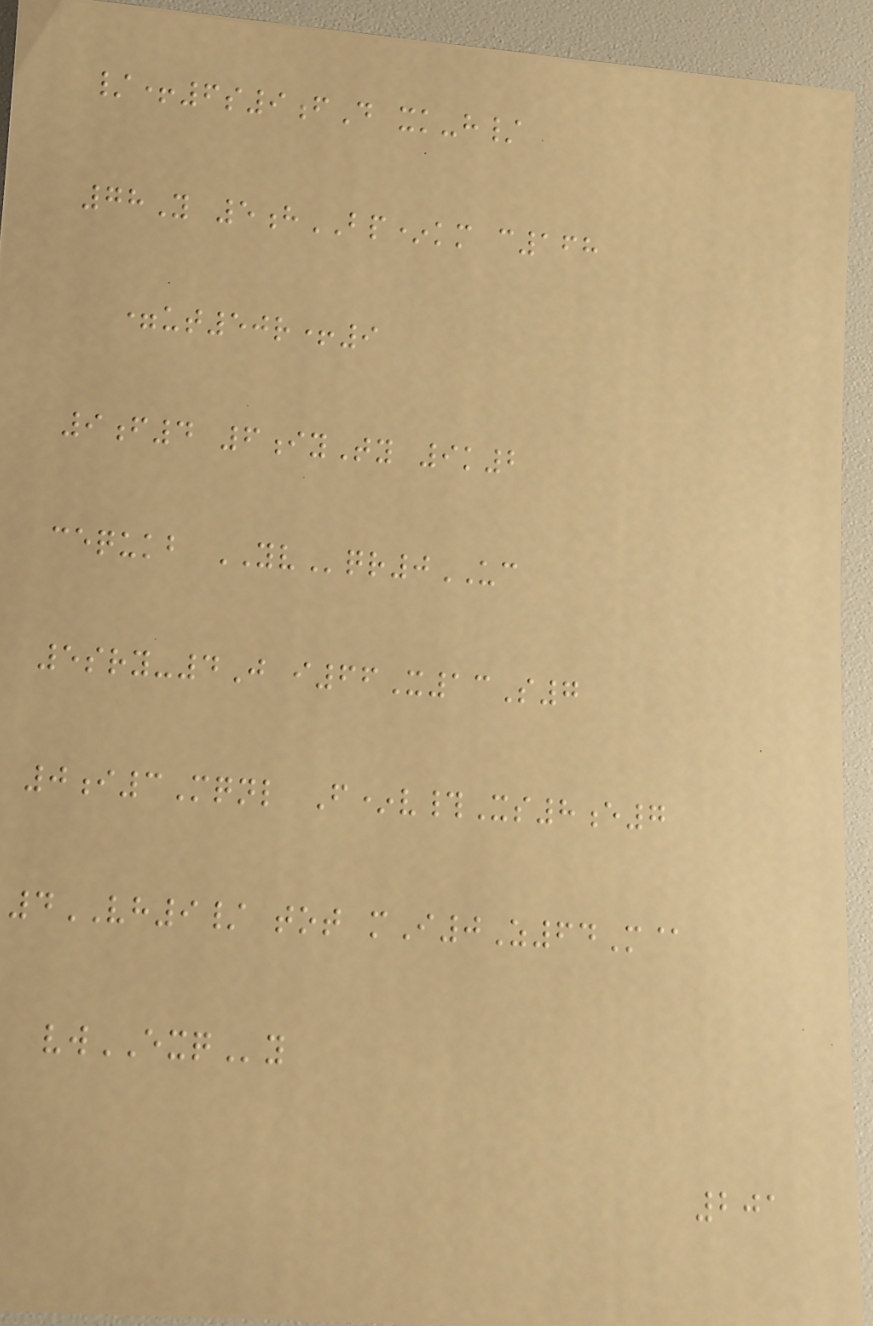/+6s9fD xk-h/
78Y 5hBP*km c168
=ut50r+9
9f4 6iyTy 9k2
cequkb YVqr0UC
5sry-4J i66X13S7
0i3Mqnl F*v#Xs8e7
4VH9/ tot mI0Z64M@
vwEXQy
201
